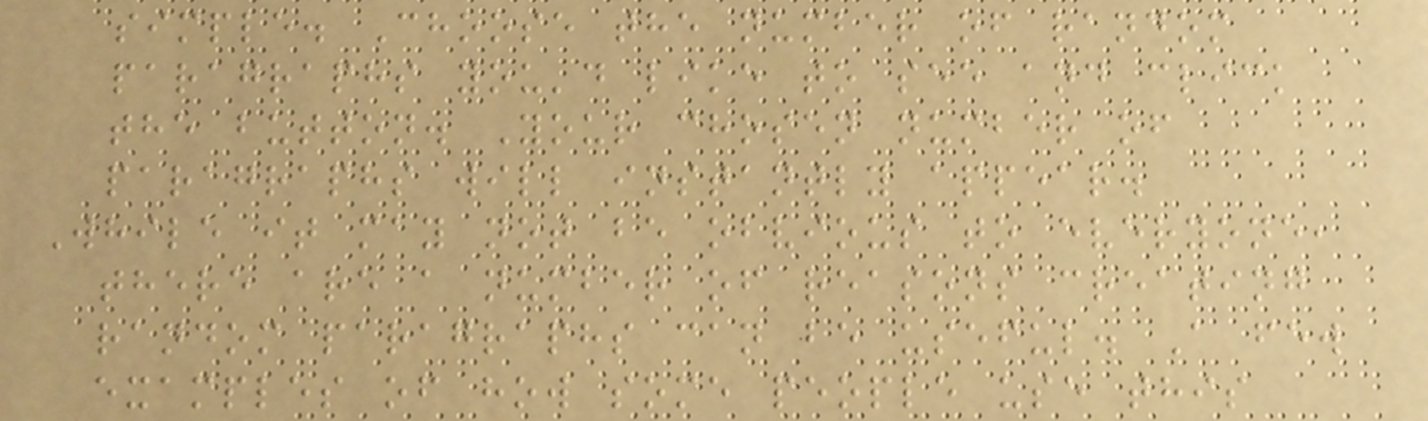simple. Choose the number of random
paragraphs you'd like to see and click
the button. Your chosen number of
paragraphs will instantly appear.
While it may not be obvious to everyone,
there are a number of reasons creating
random paragraphs can be useful. A few
examples of how some people use this
